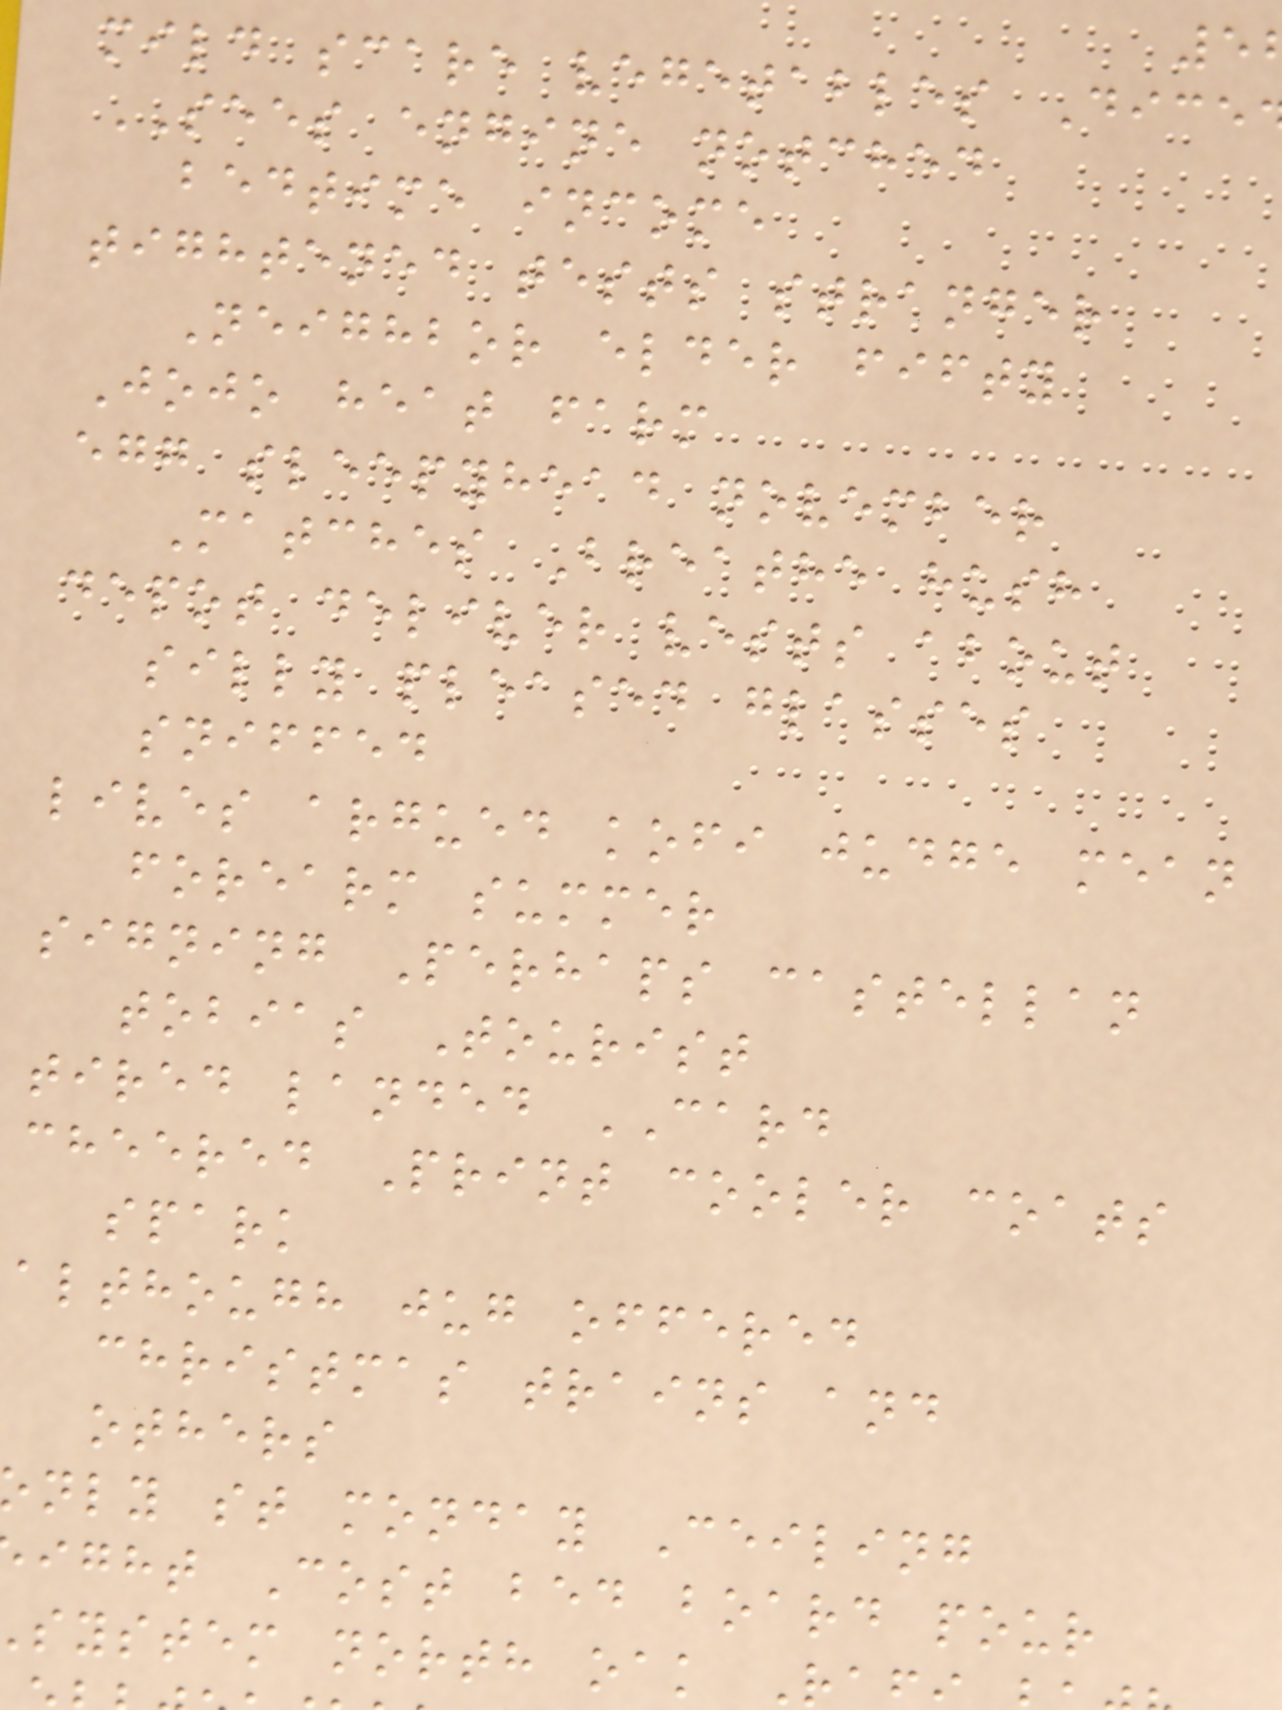mild scare vegetables Dice
SEES engine notched
bedtime income
tightened tests stranger
Neighbor elder fifty
Jojo heat farm
egg sleepyhead november
Matches Breathe hush
depot deliver vests about
silly pleased glasses
sniffed
lives argued kofi judge mean
forearm summer
signing Perhaps castellan
tobias Tourist
tired landed CARD
cheered Print cooler coats
spark
although jug offered
christmas trains and
others
nly st monday Ceiling
ight Cost bed board pour
system north oak R
